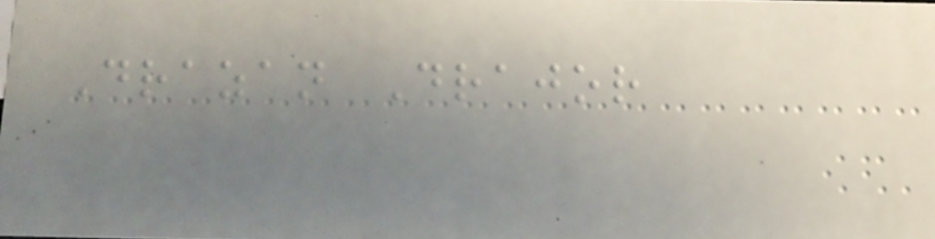Drazan Drajor
